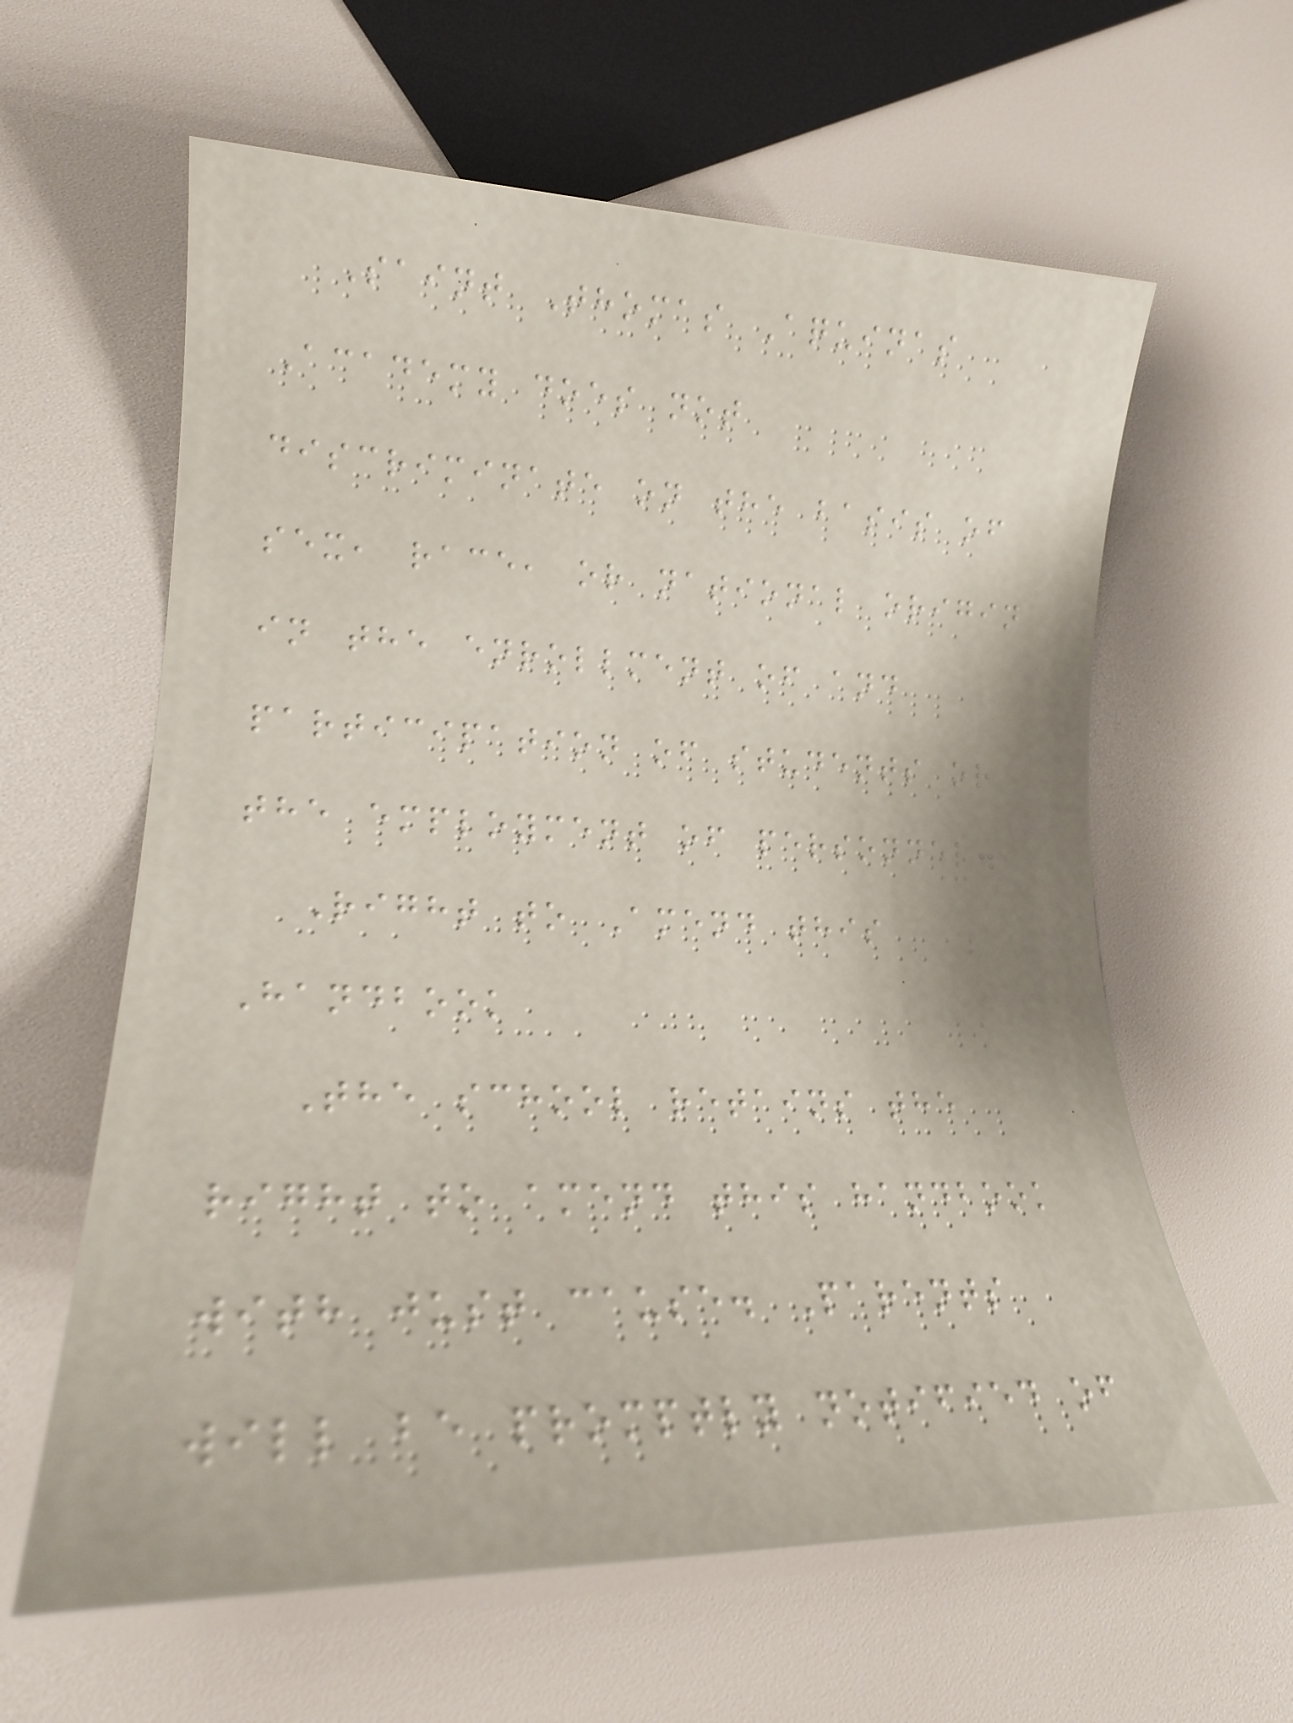Saint Thomas Aquinas
Academy does not
discriminate on the basis of
sex, race, or national origin
in the enrollment of and
participation of students or
the employment of personnel.
Right to Amend this
Handbook
The school retains the
right to amend this handbook
with just cause. Parents
will be promptly notified of
